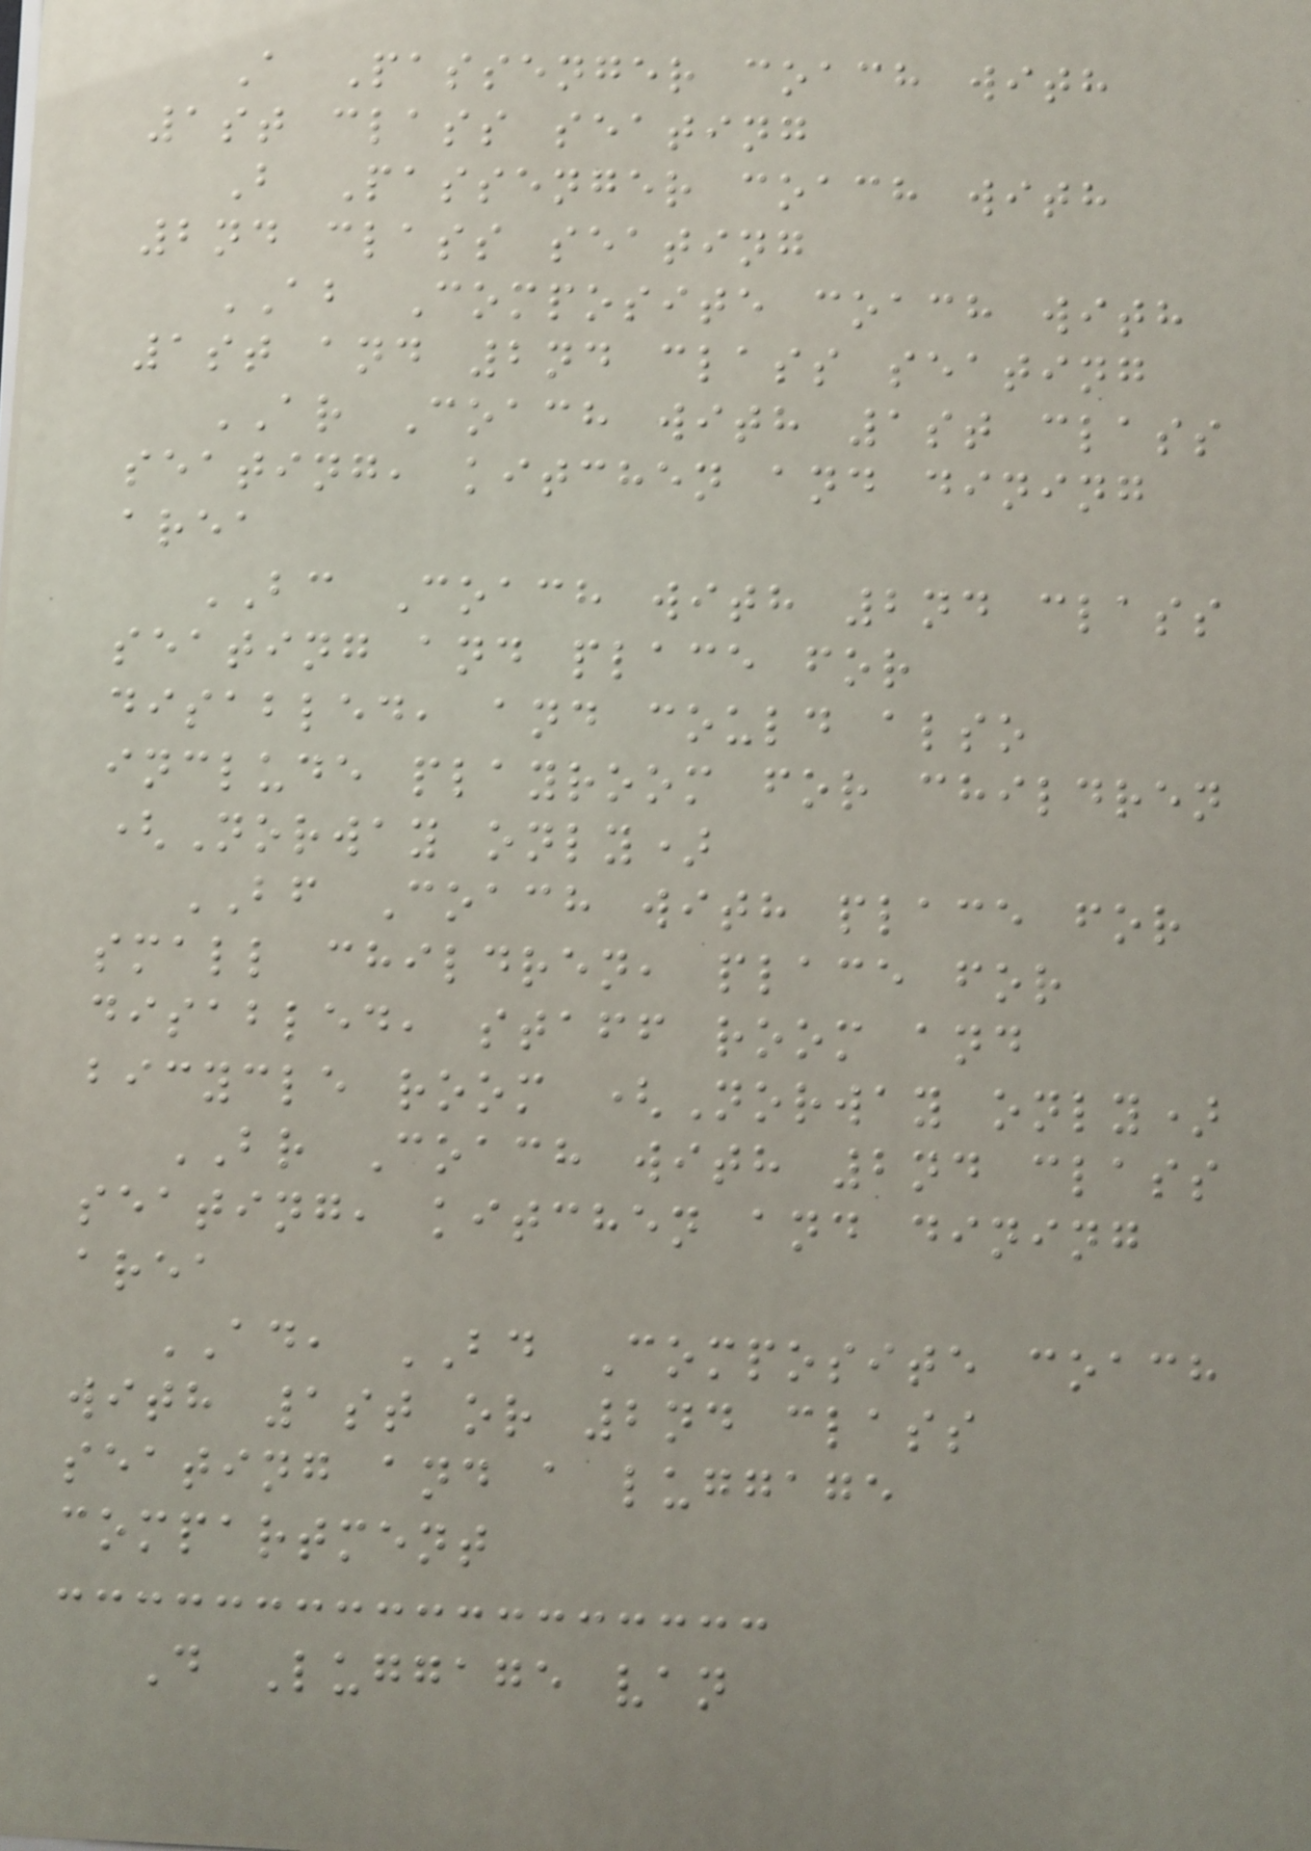A Passenger coach with
1st class seating
B Passenger coach with
2nd class seating
AB Composite coach with
1st and 2nd class seating
AR Coach with 1st class
seating, kitchen and dining
area
BC Coach with 2nd class
seating and place for
disabled, and could also
include playroom for children
(Norway only)
BF Coach with place for
small children, place for
disabled, staff room and
bicycle room (Norway only)
BR Coach with 2nd class
seating, kitchen and dining
area
AD, BD Composite coach
with 1st or 2nd class
seating and a luggage
compartment
D Luggage van
